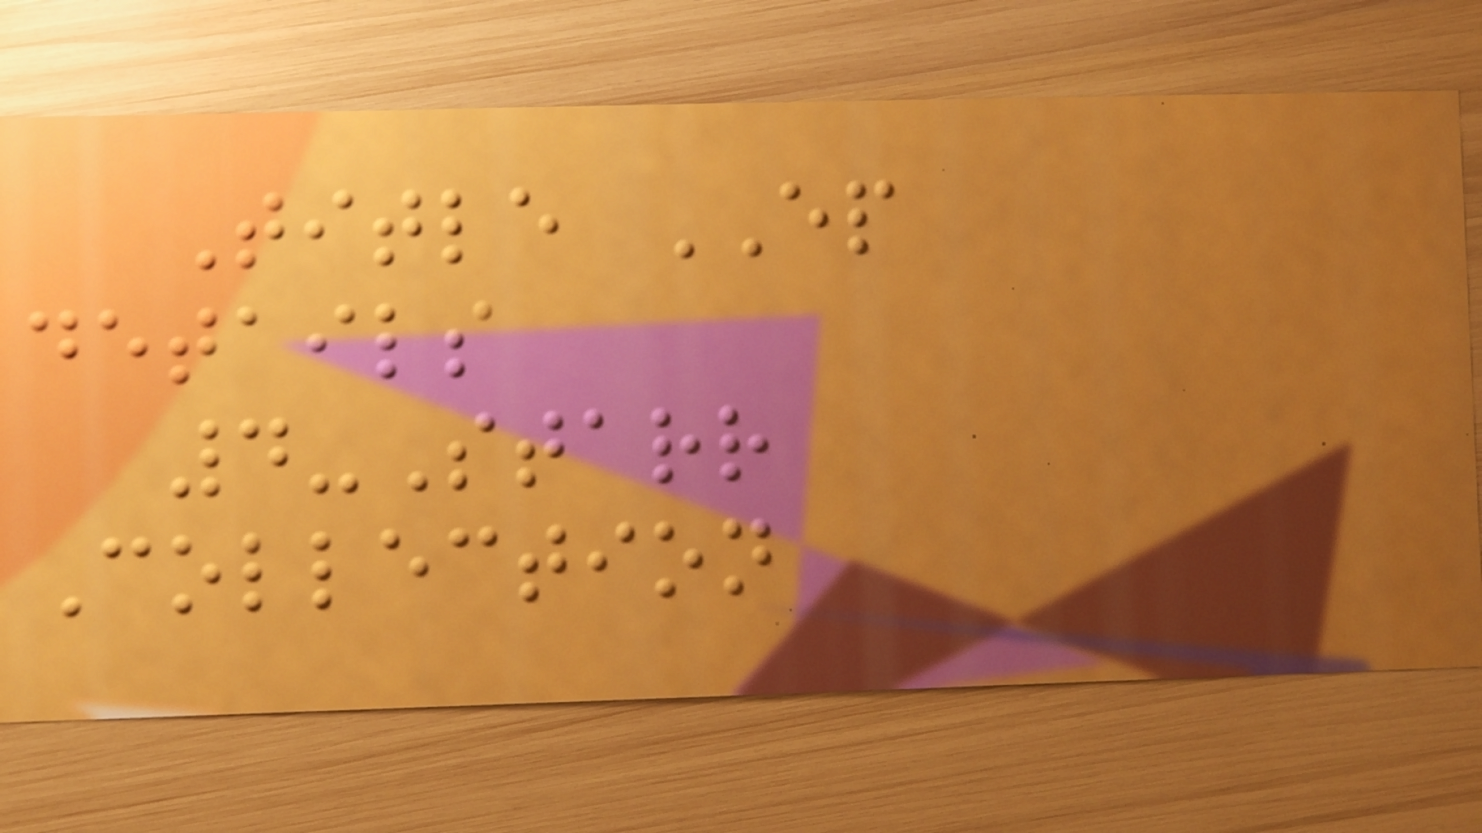Title EP
details
4-Starr
Collection
